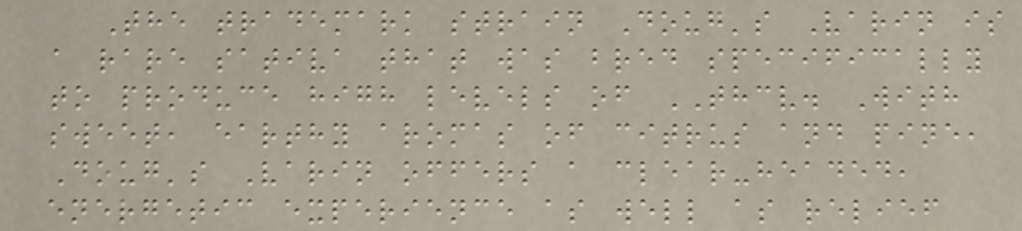The trademark strain Doug's Varin is
a rare sativa that was bred specifically
to produce high levels of THCV. With
sweet, earthy aromas of citrus and pine,
Doug's Varin offers a clear-headed,
energetic experience as well as relief
